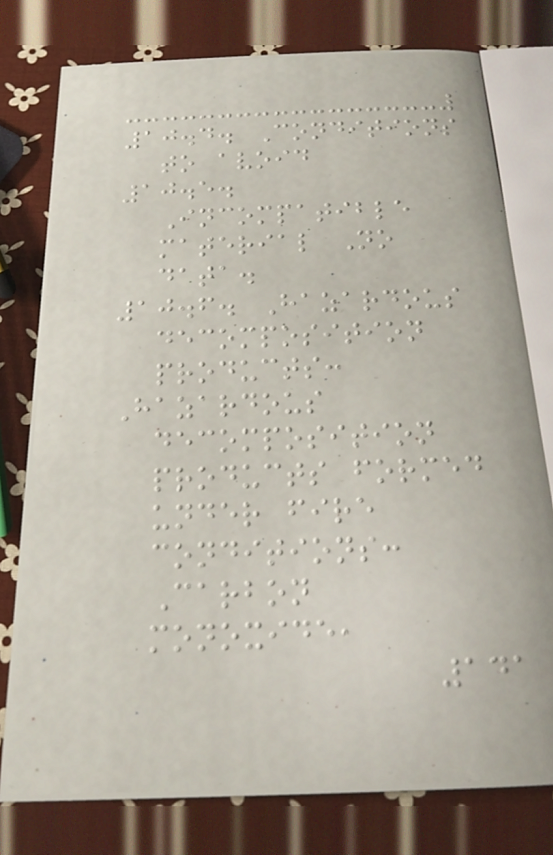10.4. Conditions
to avoid
10.5.
Incompatible
material No
data.
10.6. Hazardous
decomposition
products:
Hazardous
decomposition
products formed
under fire
conditions:
Carbon
monoxide,
141
